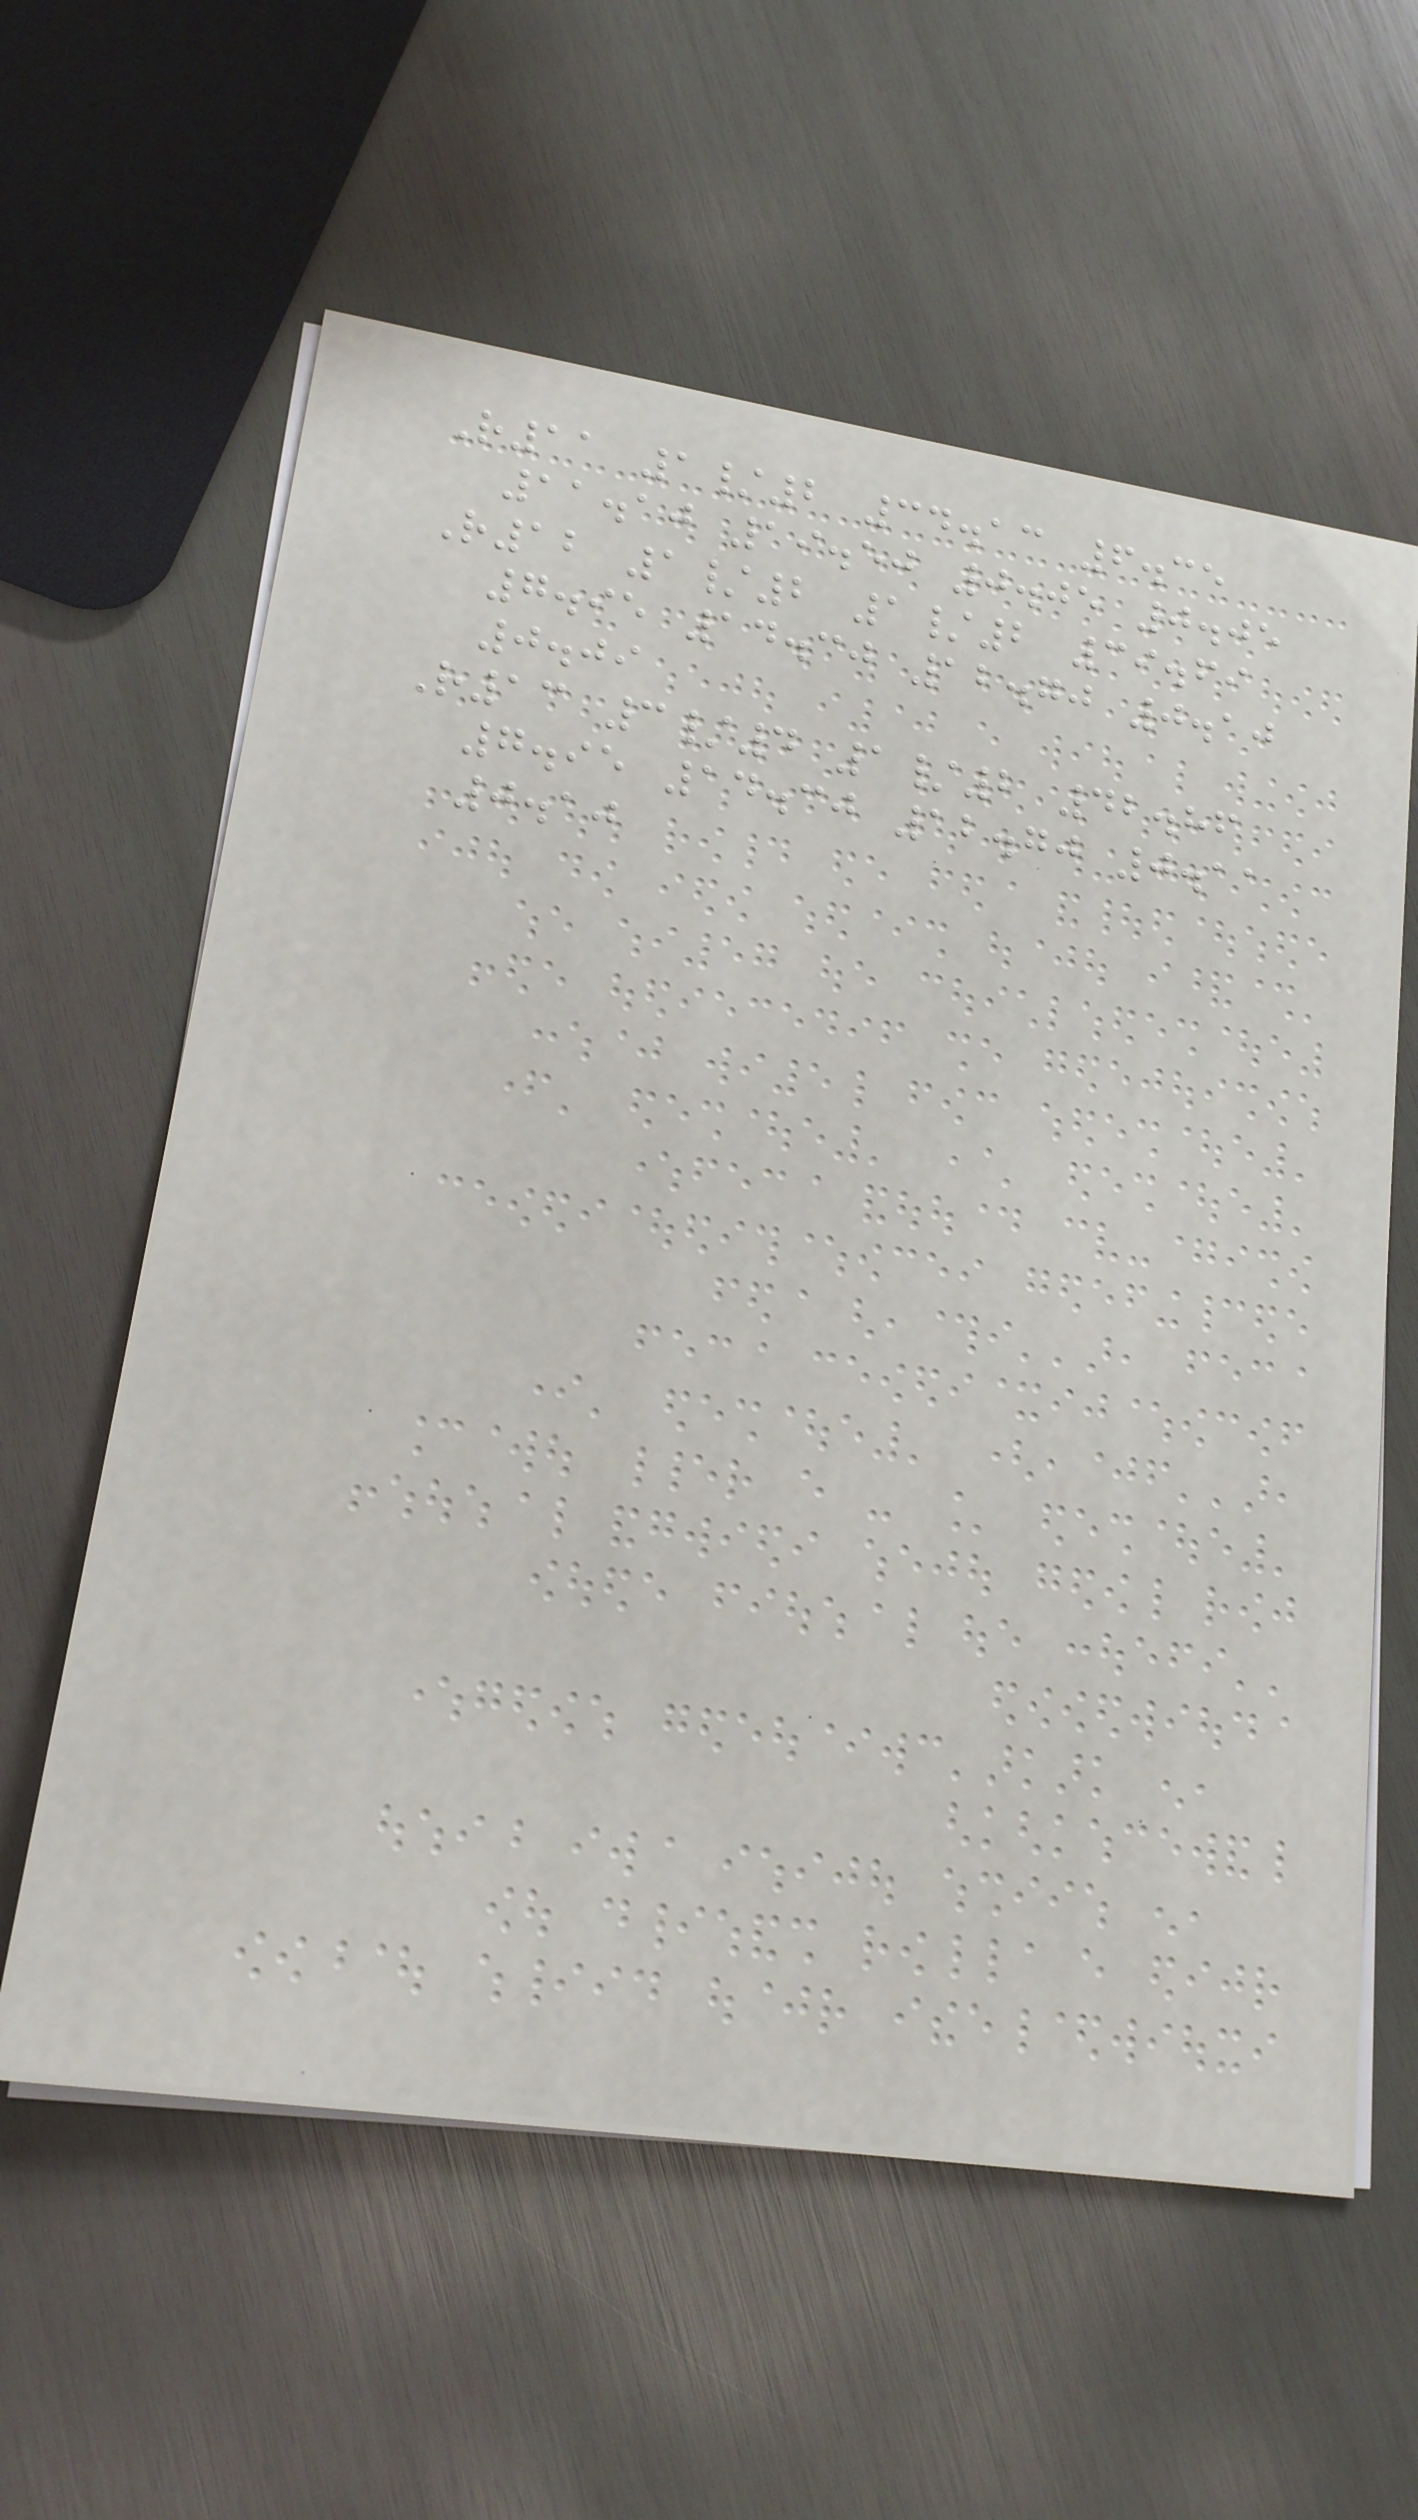R11 1/2 34.13 6.35
11.10 19.50 0.05 0.05
R12 1/2 1/2 39.69
7.95 14.30 12.70 0.10
0.09
R13 3/4 1/2 42.86
7.95 14.30 12.70 0.11
0.10
